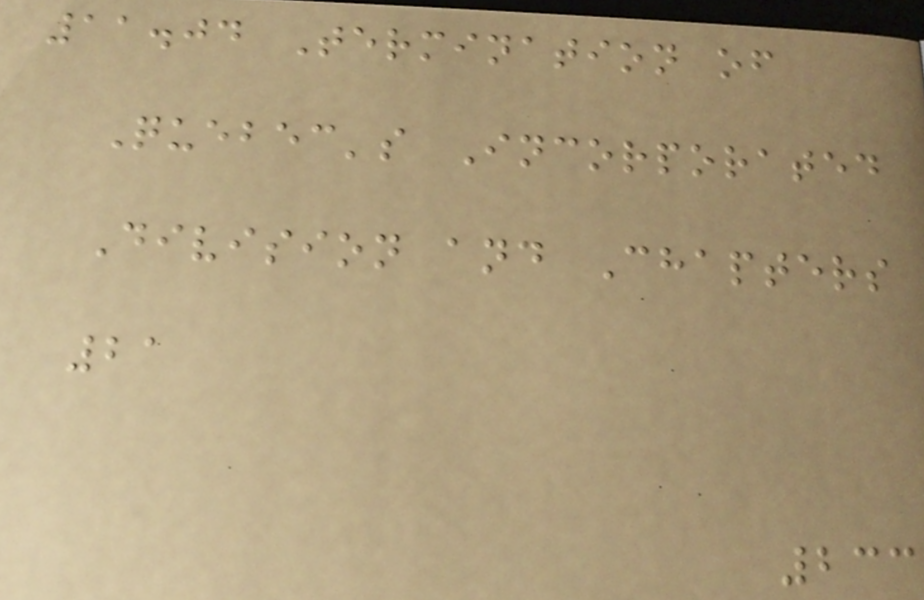11.04 Termination of
Quebec's Incorporated
Division and Chapters
21
233
